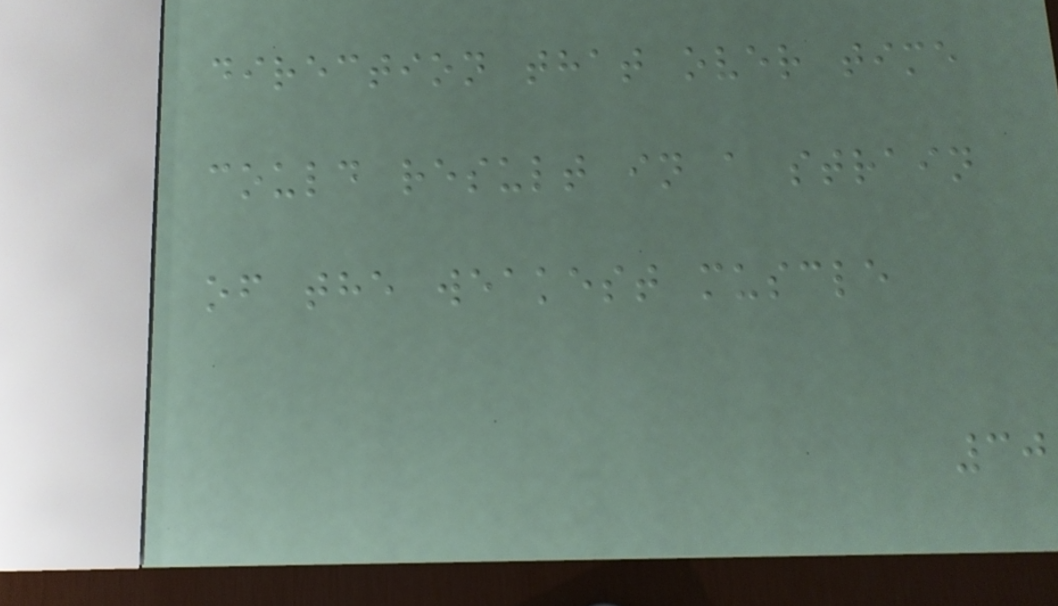direction that over time
could result in a strain
of the weakest muscle
30
